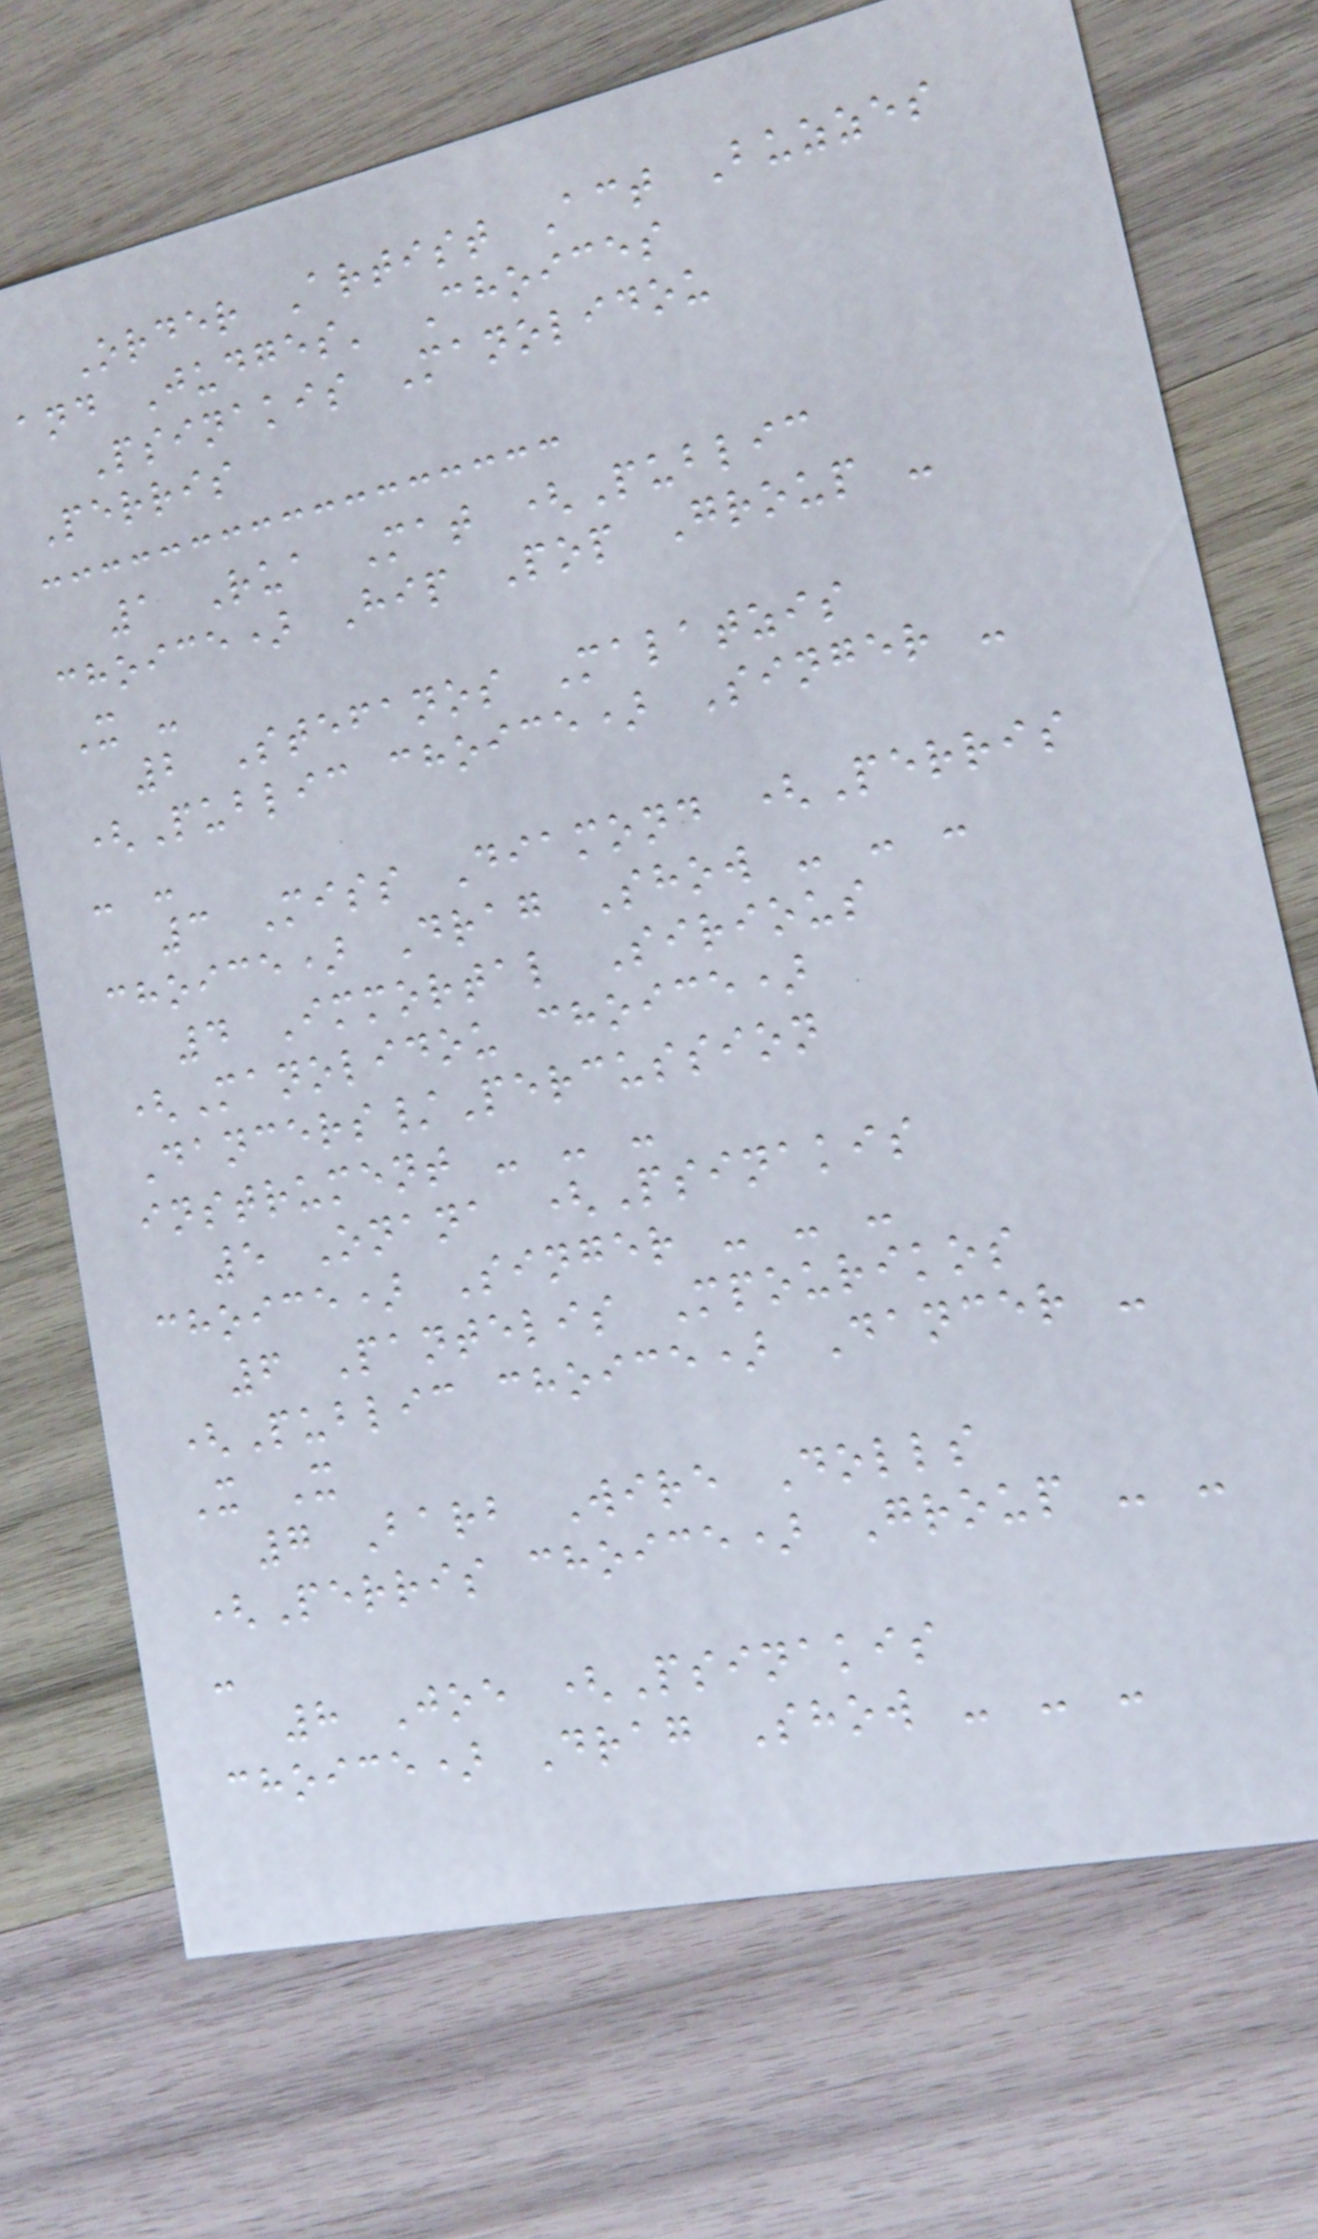Order Artist Act Buzzes
and Judges' Choices
Psinakis Manolidou
Perris
1 Rua Mat (Public
choice) Hip Pop Group -
X -
2 Stefanos Malatzis
(Public choice) Singer -
- -
3 Miss Diamond (Perris
choice) Drag Show - - -
4 Immortal Sirious
(Manolidou choice)
Dancers/Percussion
instrument - - -
5 Onana (Psinakis
choice) Singer - - -
6 Pantelis Mpourikos
(Public choice) Dancer -
X X
7 Barb Wire Dolls
(Perris choice) Group - -
-
8 Joe (Psinakis
choice) Drag Show - - -
